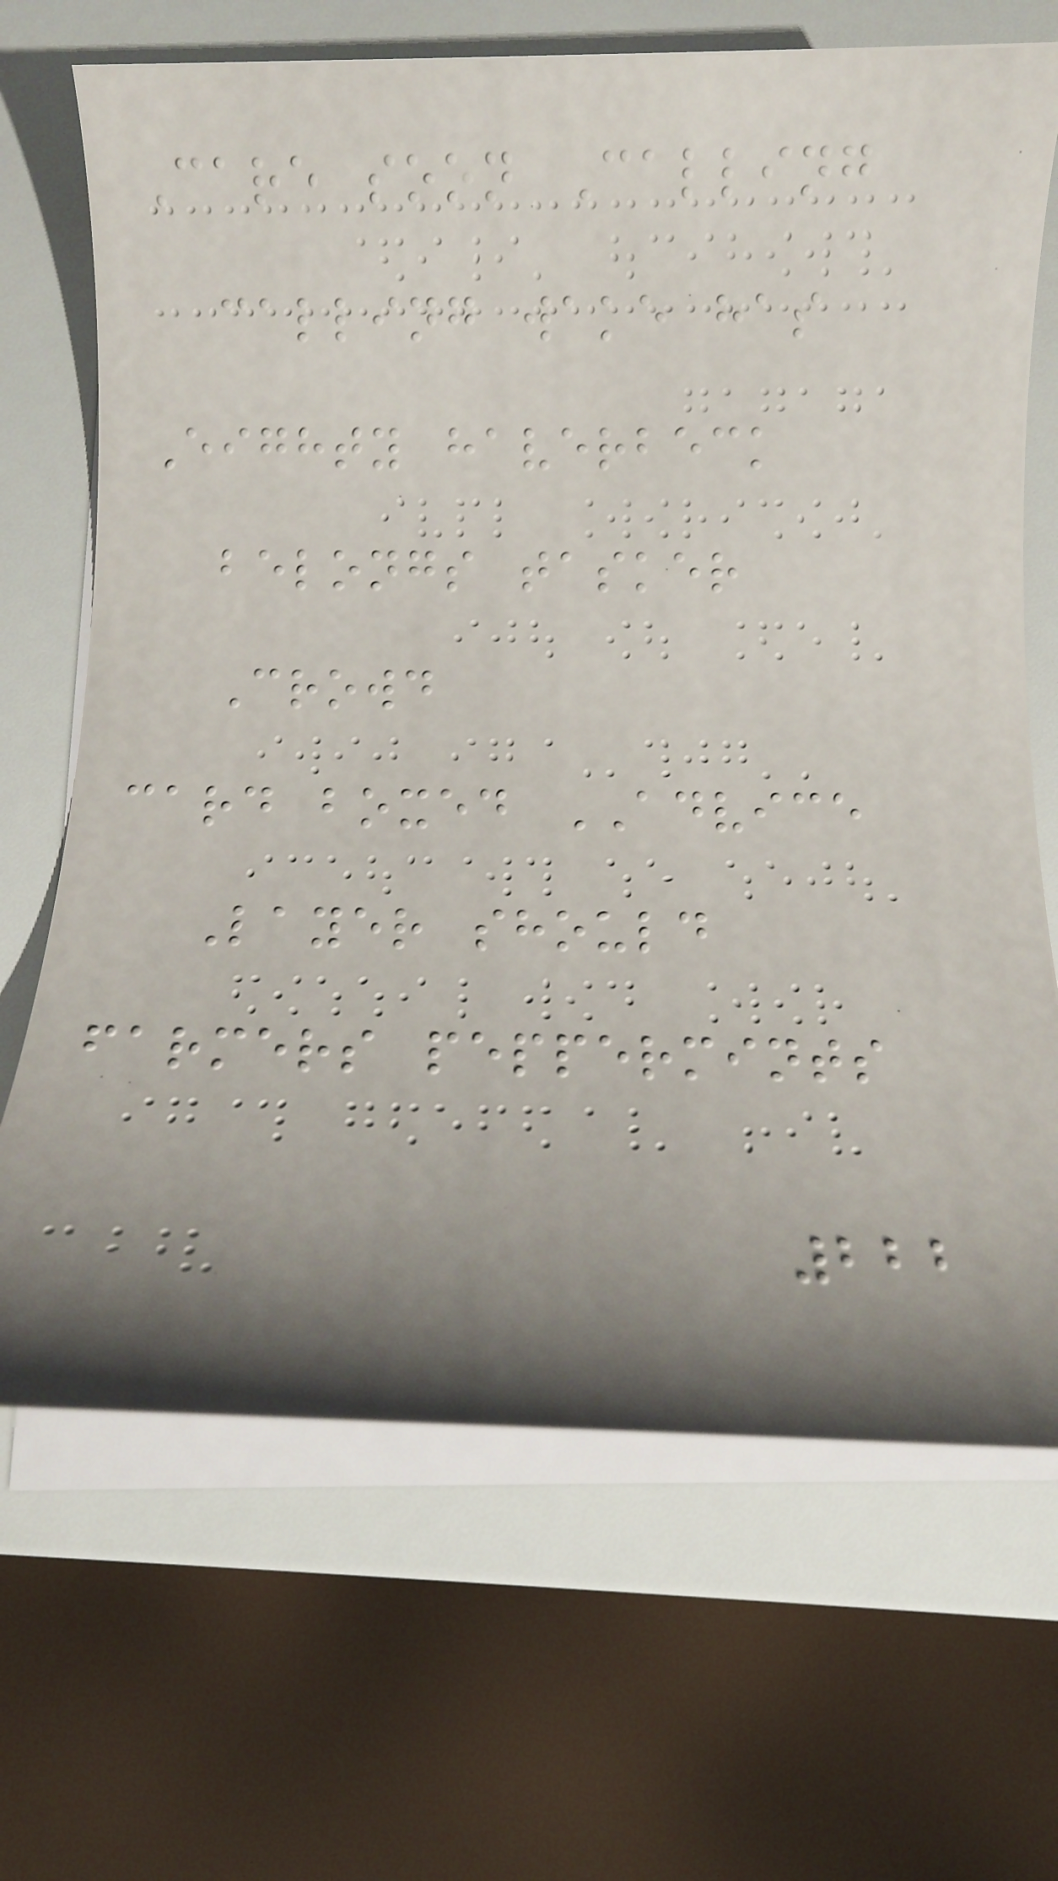Care soon Calling
calling wake has
Eighty haverbeck
belongs tasker
Crowd
card boxed ADVICE
Layer should
farmers peppermints
222
